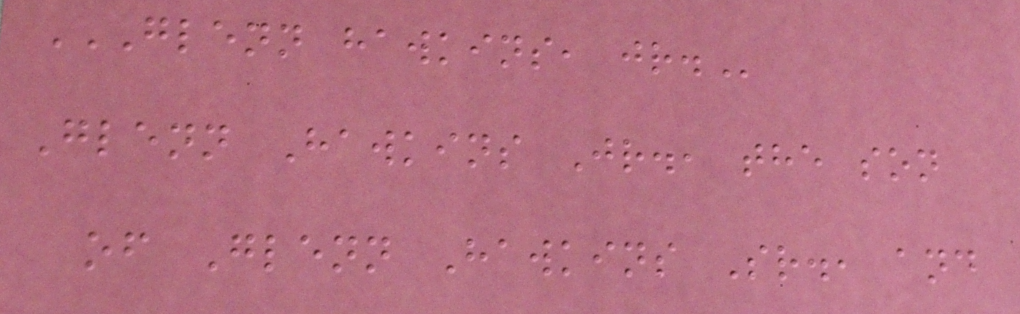GLENN HAWKINS, JR.
Glenn Hawkins Jr., the son
of Glenn Hawkins Sr., and
